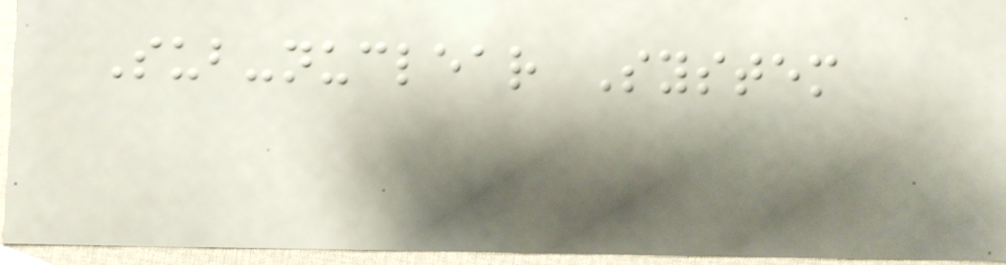Sub-nuclear System
